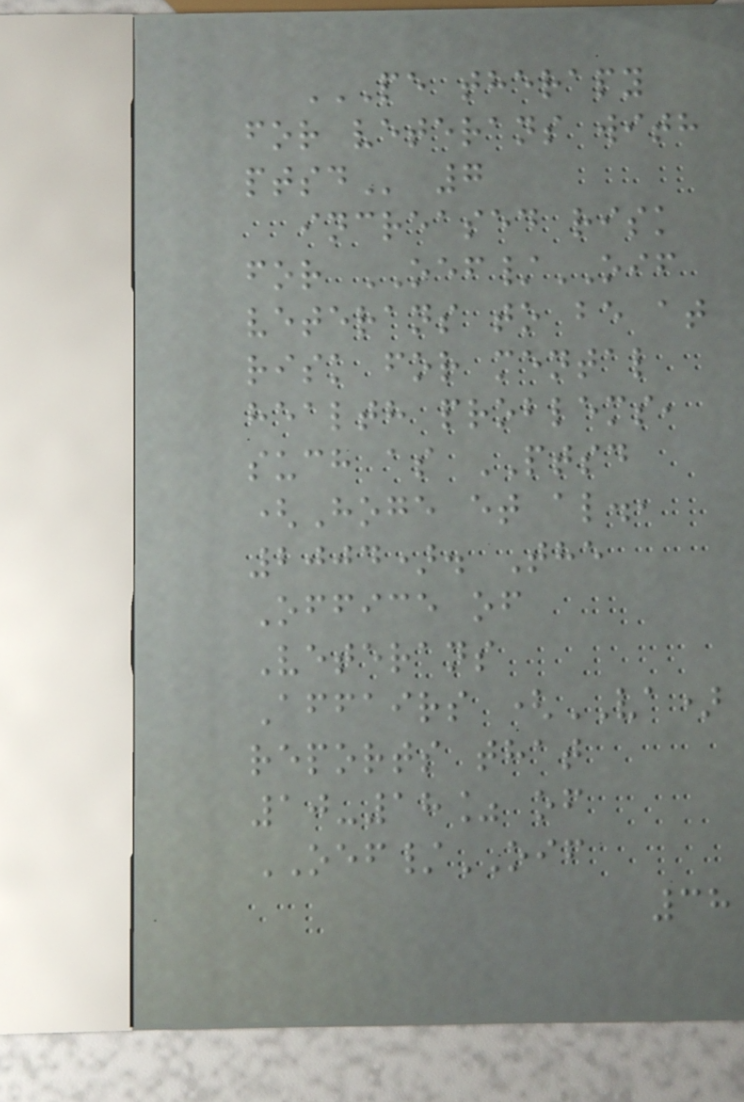PE THERAPY
FOR VETERANS WITH
PTSD 7
increased risk
for OEF/OIF
veterans to be at
risk for mental
health problems,
such as PTSD
(Hoge et al.,
2004). The
Office of
Veterans
Affairs (VA)
reports that
10-18% of
OEF/OIF
38
